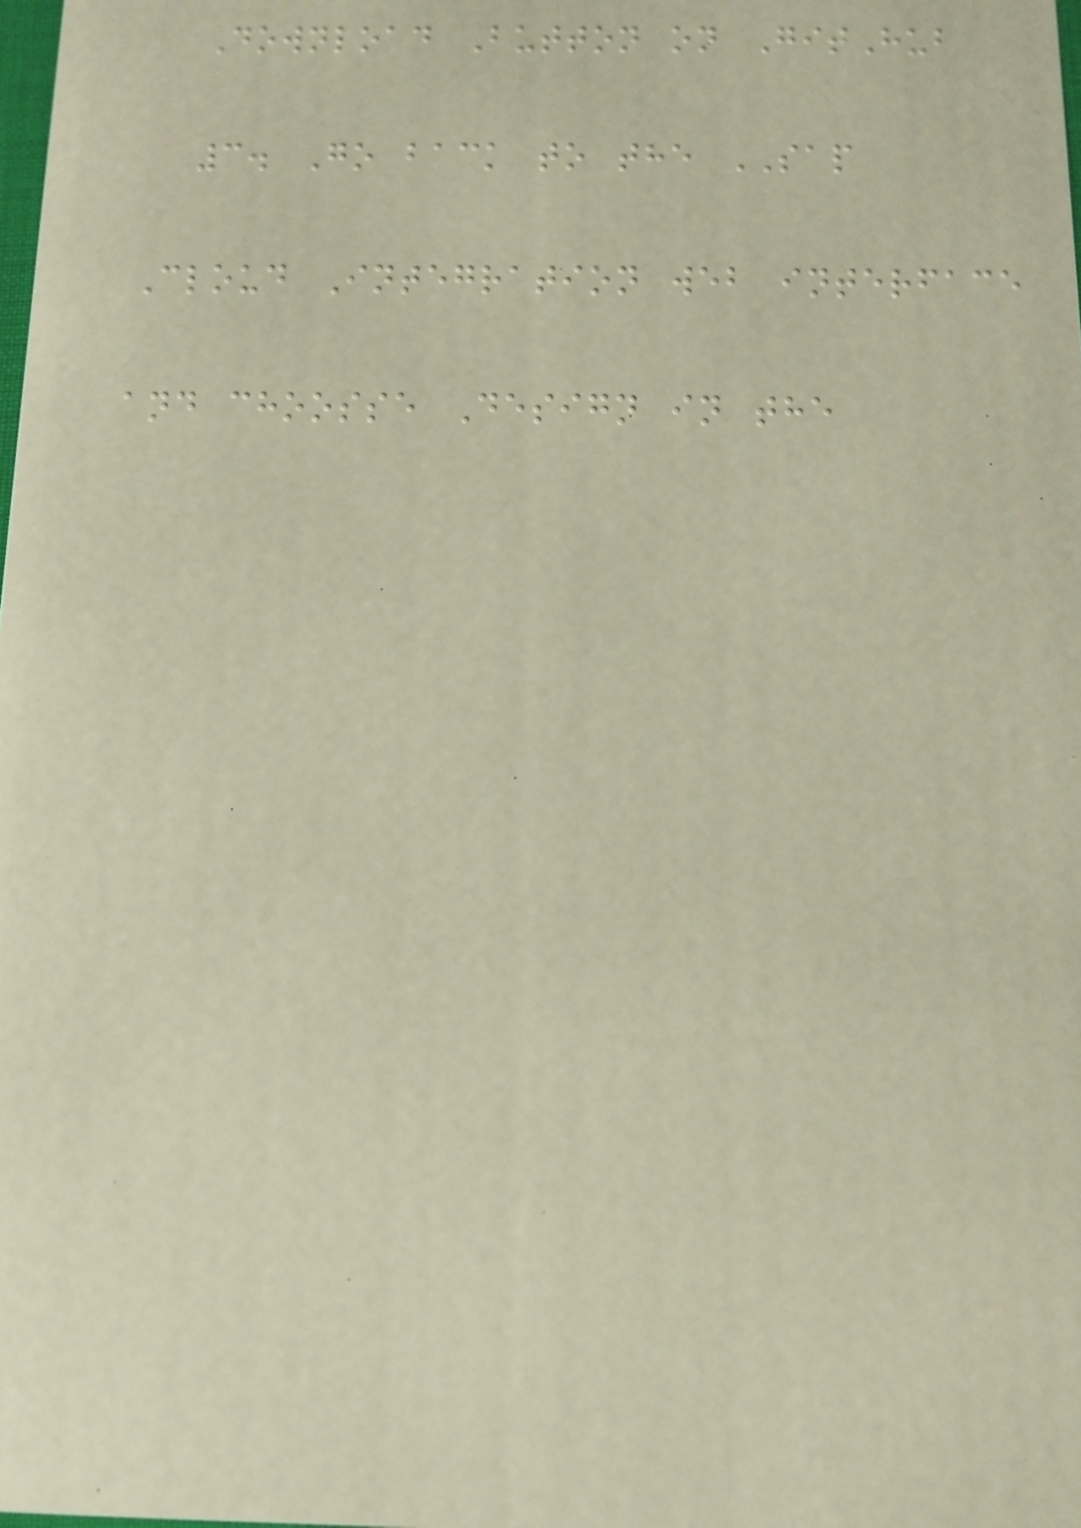Download Button on GitHub
3. Go back to the SAP
Cloud Integration web interface
and choosse Design in the
